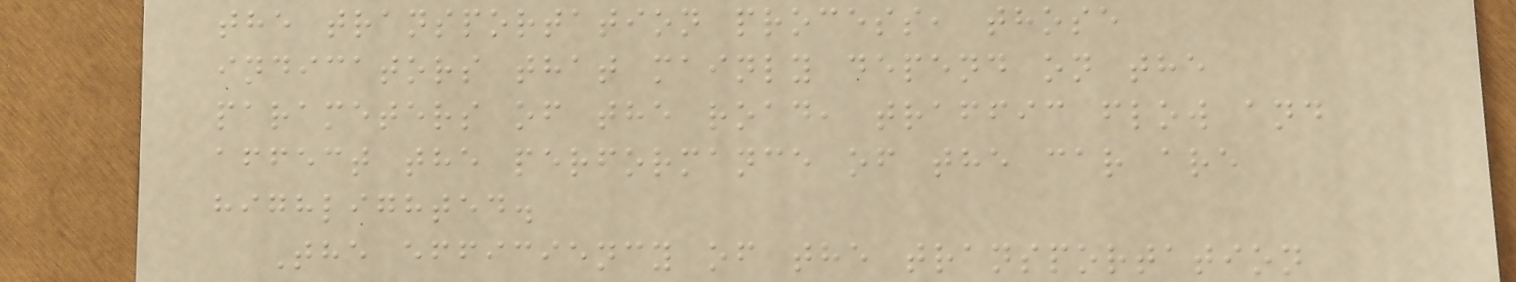the transportation process, those
indicators that mainly depend on the
parameters of the road, traffic flow and
affect the performance of the car are
highlighted.
The efficiency of the transportation
